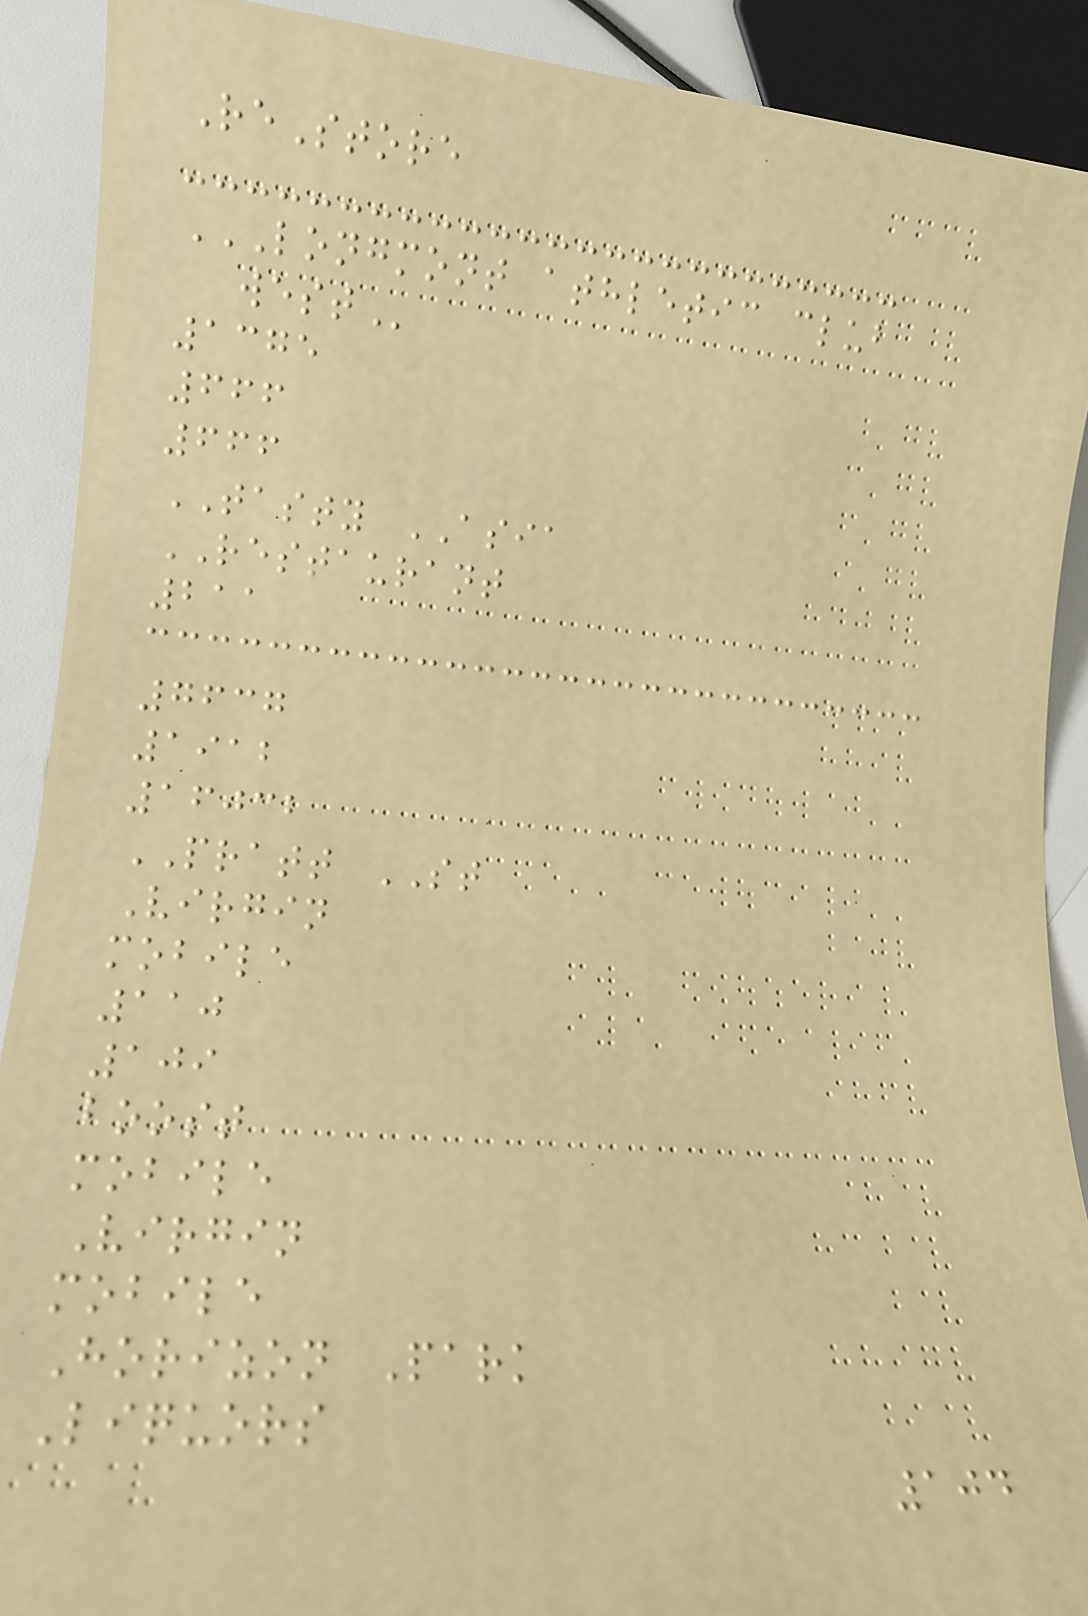ReStore
LONGMONT ATHLETIC CLUB
WEST
1375
666
666
TASTY ASIA
RESTAURANT
211
7637
1912
16032
PRATT ST
Virgin
mobile
110
109
boost
mobile
Virgin
mobile
Horizon Park
Liquors
104
